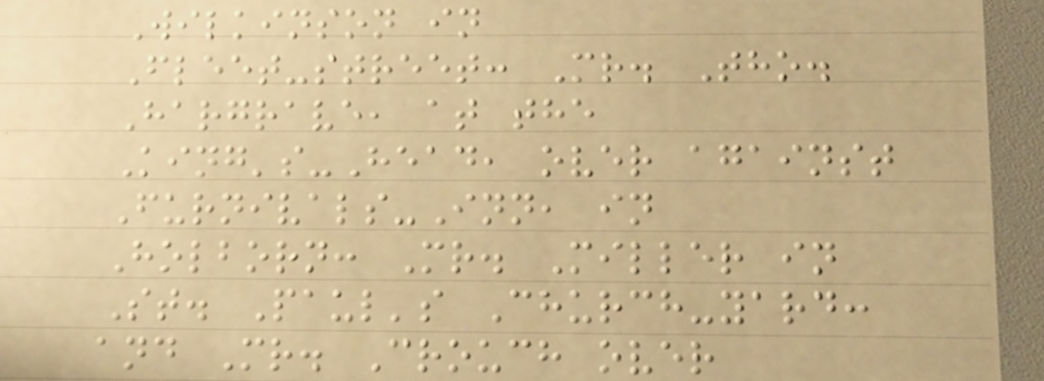Wilkinson in
Fleet-street: Mr. Tho.
Hargrave, at the
King's-Head, over against
Furnivals-Inn, in
Holborn: Mr. Miller in
St. Paul's Church-yard:
and Mr. Crouch over
